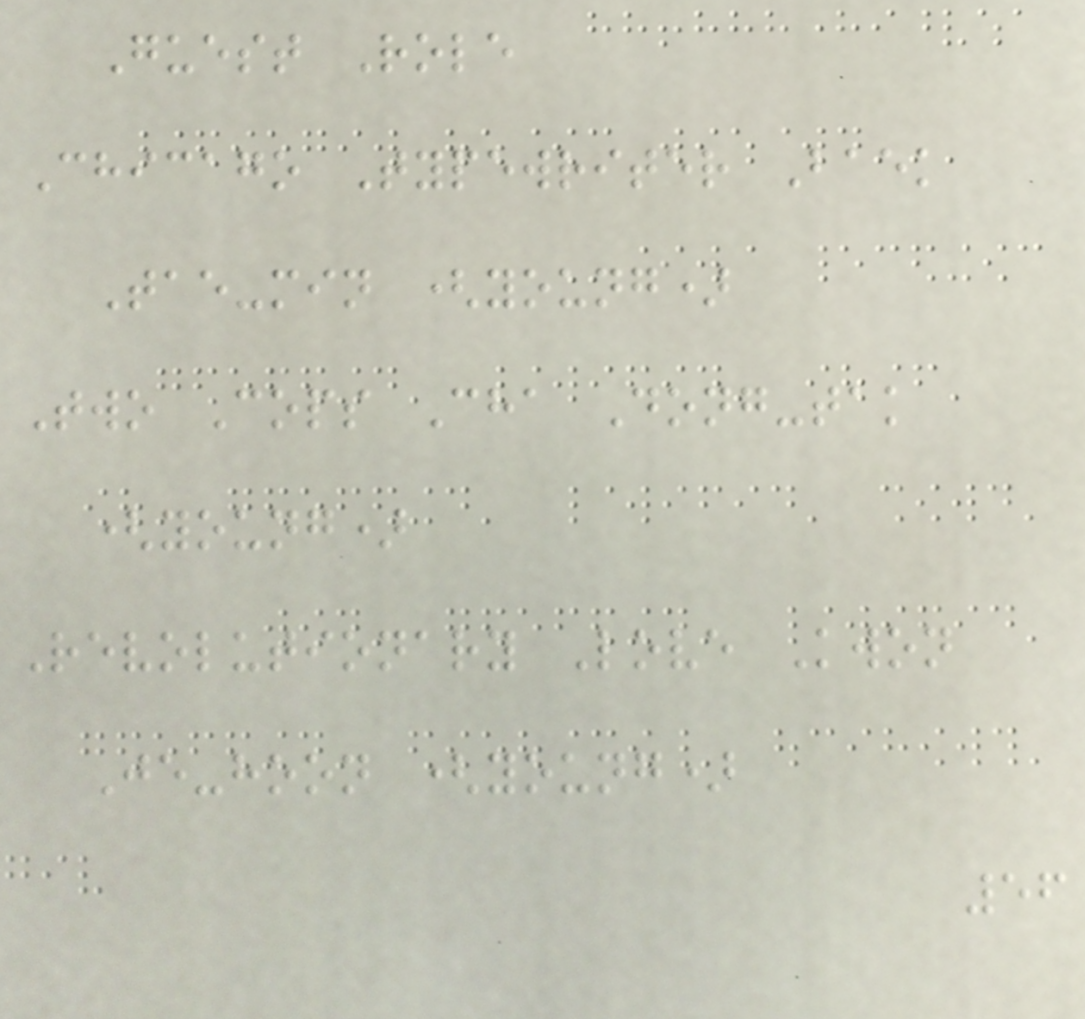Guest Role
Chicago Typewriter Baek
Tae-min (young)
Two Cops Cha Dong-tak
(young)
Revolutionary Love Kwon
Je-hoon (young)
56
